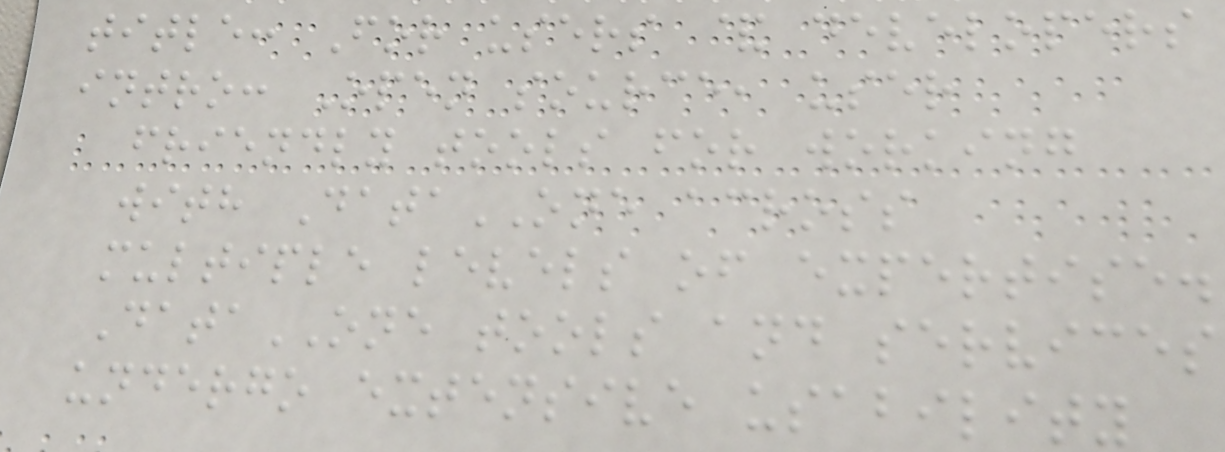title: For users & developers
intro: Open source, user
friendly tools for working
with DataONE across
multiple levels of expertise.
DataONE tools and services
undergo extensive usability
